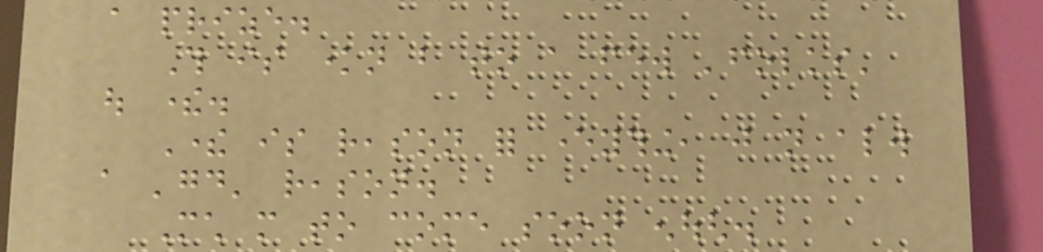a prize.
This is known but to a few 'folks'
out there.
There is reason for everything, just not always
a 'good' reason.
Much more to come soon enough.
